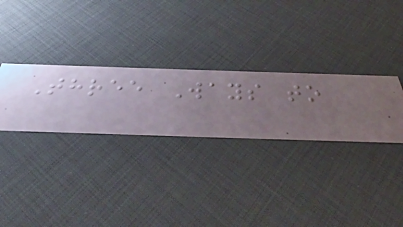Three Ways to
